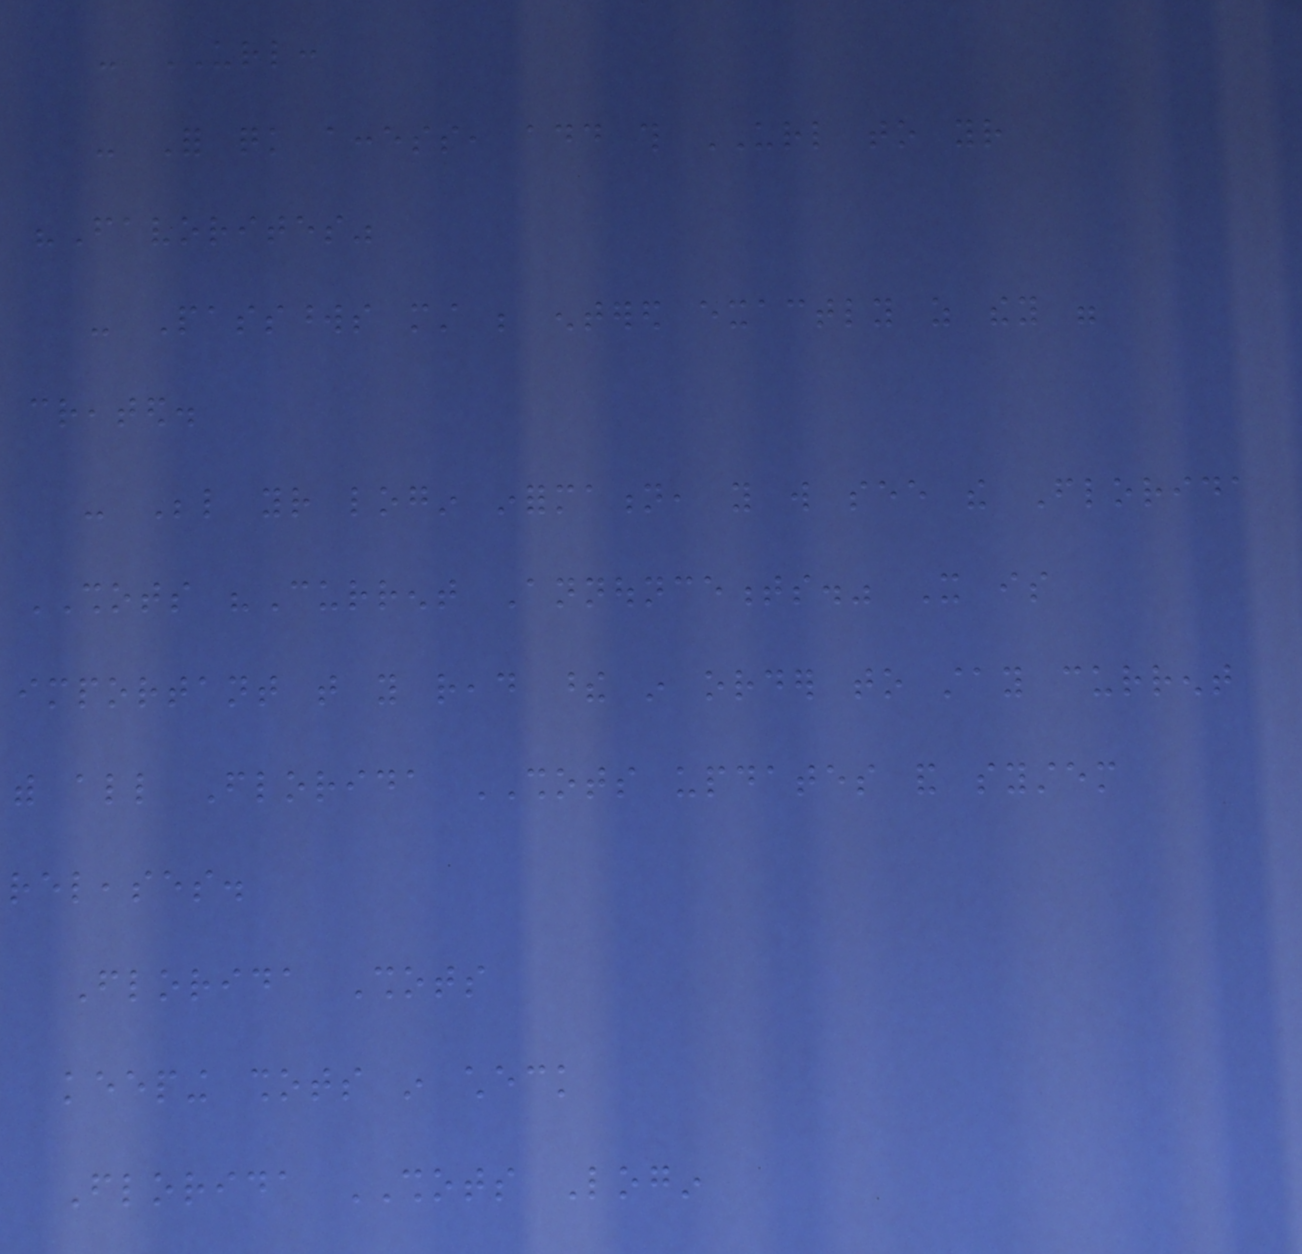- URL:
- For quick access, add this URL to your
"Favorites"
- Passwords must be entered exactly as they were
created.
- Below your login information, you will see the Florida
SHOTS "Current Announcements." It is
important that you read these in order to stay current
with all Florida SHOTS updates and system
releases.
Florida Shots
keeping shots in check
Florida SHOTS Login
